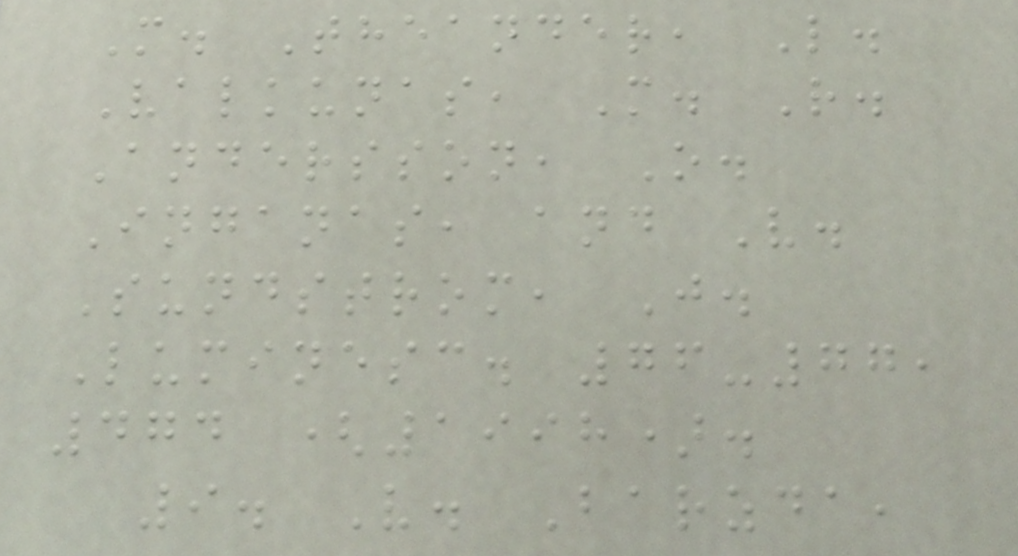M. Theander, L.
Valkunas, M. R.
Andersson, O.
Inganas, and V.
Sundstrom, J.
Luminesc. 76-77,
474 (1998).
9. V. Barzda,
